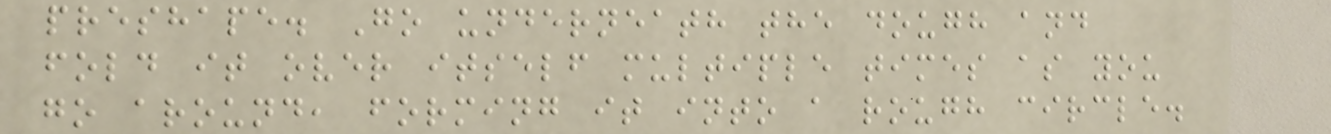preshape. Go underneath the dough and
fold it over itself multiple times as you
go around, forming it into a rough circle.
